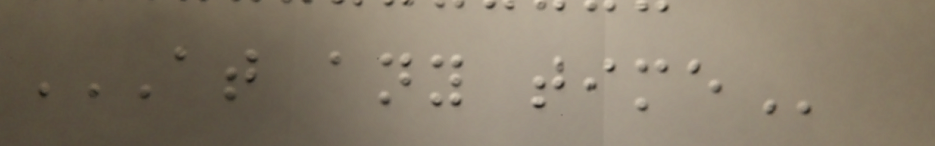AT ANY TIME
